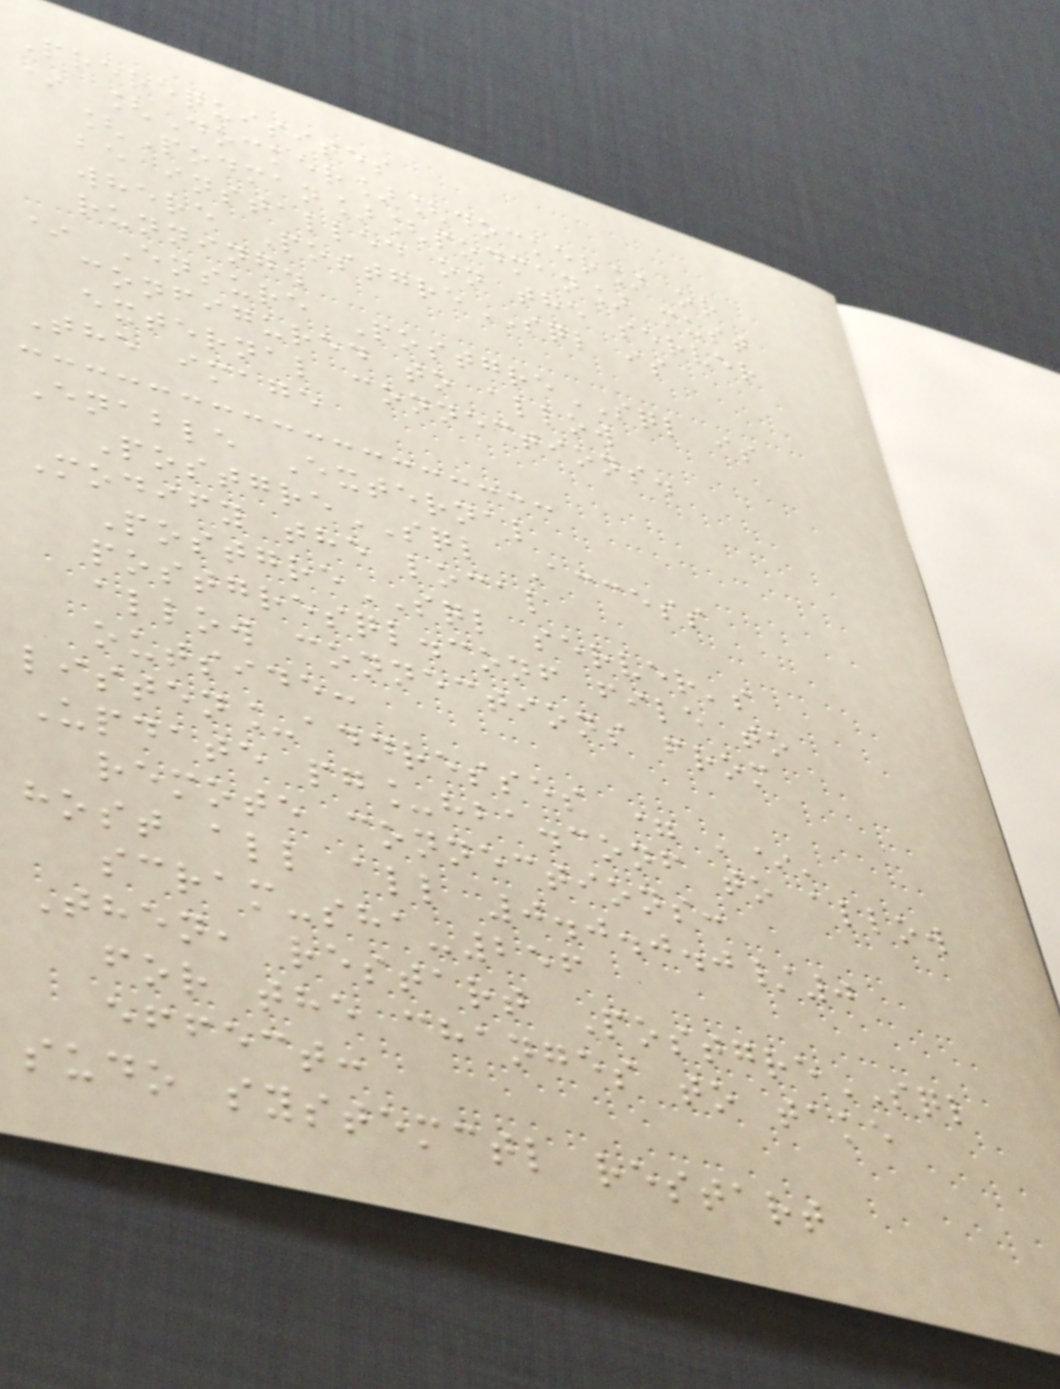Prerequisites
* [Docker][docker] or
[Podman][podman] must
be installed on the server
where PostgreSQL is
running.
* Ensure PostgreSQL is
configured to allow
external connections.
The image
Enable External
PostgreSQL Access
Modify the local
PostgreSQL server's
postgresql.conf file to
allow connections from
outside:
listen_addresses = '*'
Update pg_hba.conf to allow
remote connections:
host all all 0.0.0.0/0
scram-sha-256
Then, restart PostgreSQL
for the changes to take
effect:
sudo systemctl restart
